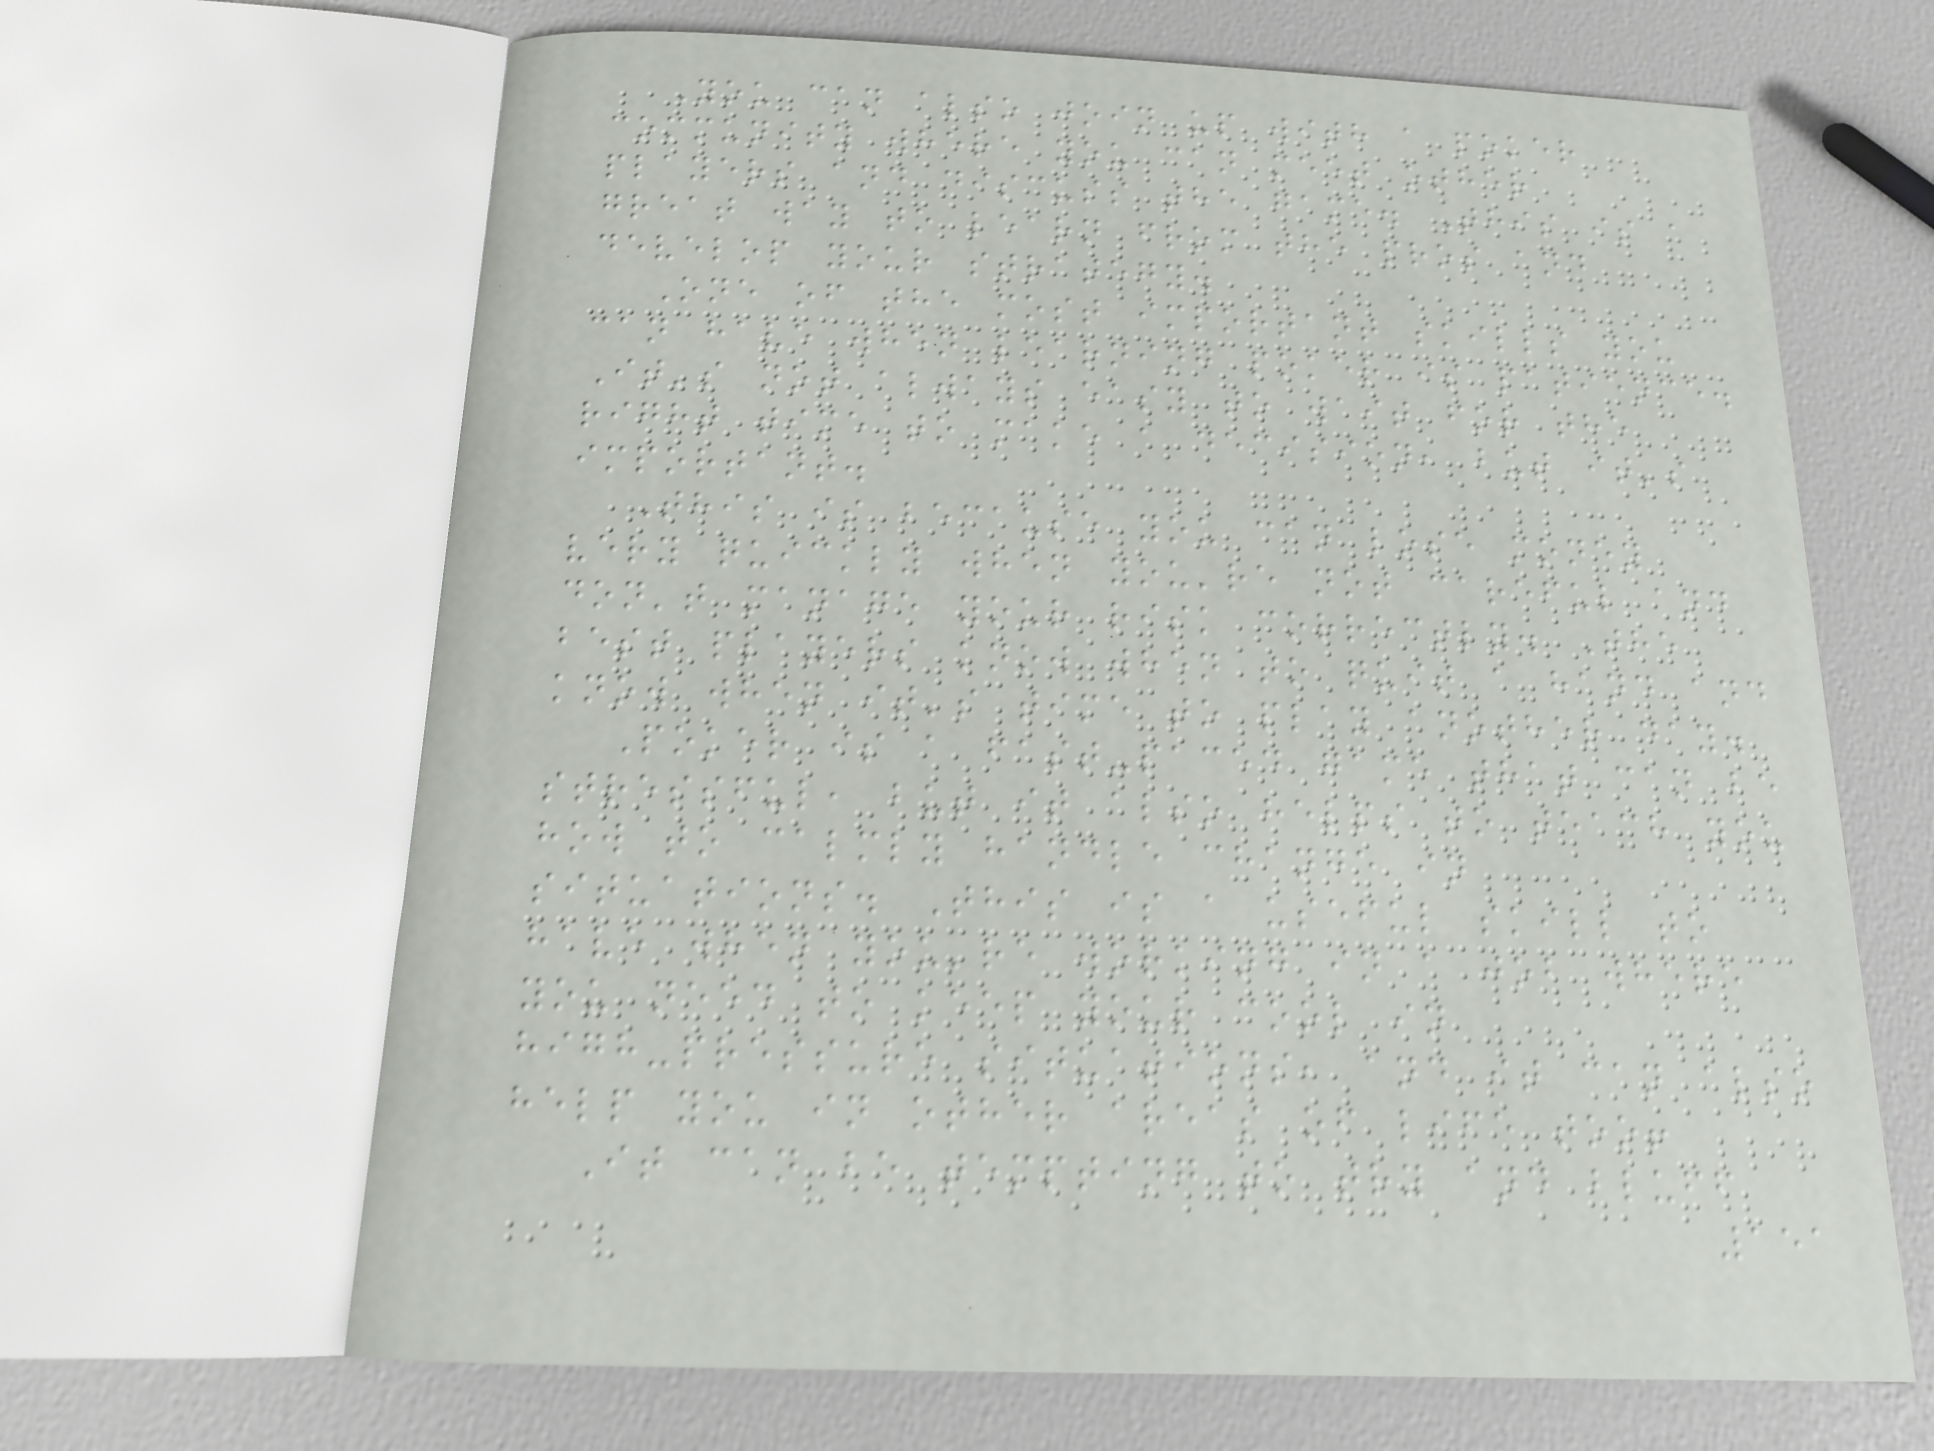You can also join up with a poker
community where you can meet other
players and discuss the game. This is a
great way to learn from the pros and
develop your strategy.
One of the most important skills you
can have when learning poker is patience.
It's not always easy to wait for the
right time to make a decision, but it's
important.
This is because you can lose money
very quickly when you're not careful and
don't manage your risk correctly. The
best players know when to quit a hand and
know when it's time to play another day.
Poker is a fast-paced game that can be
stressful, but it also helps to teach you
how to calmly handle change in
situations. This is a useful skill to
have when you're working in a job where
you need to keep your cool in
high-pressure situations, and it can also
help you in other areas of life too!
It can be tempting to try and bluff
151
